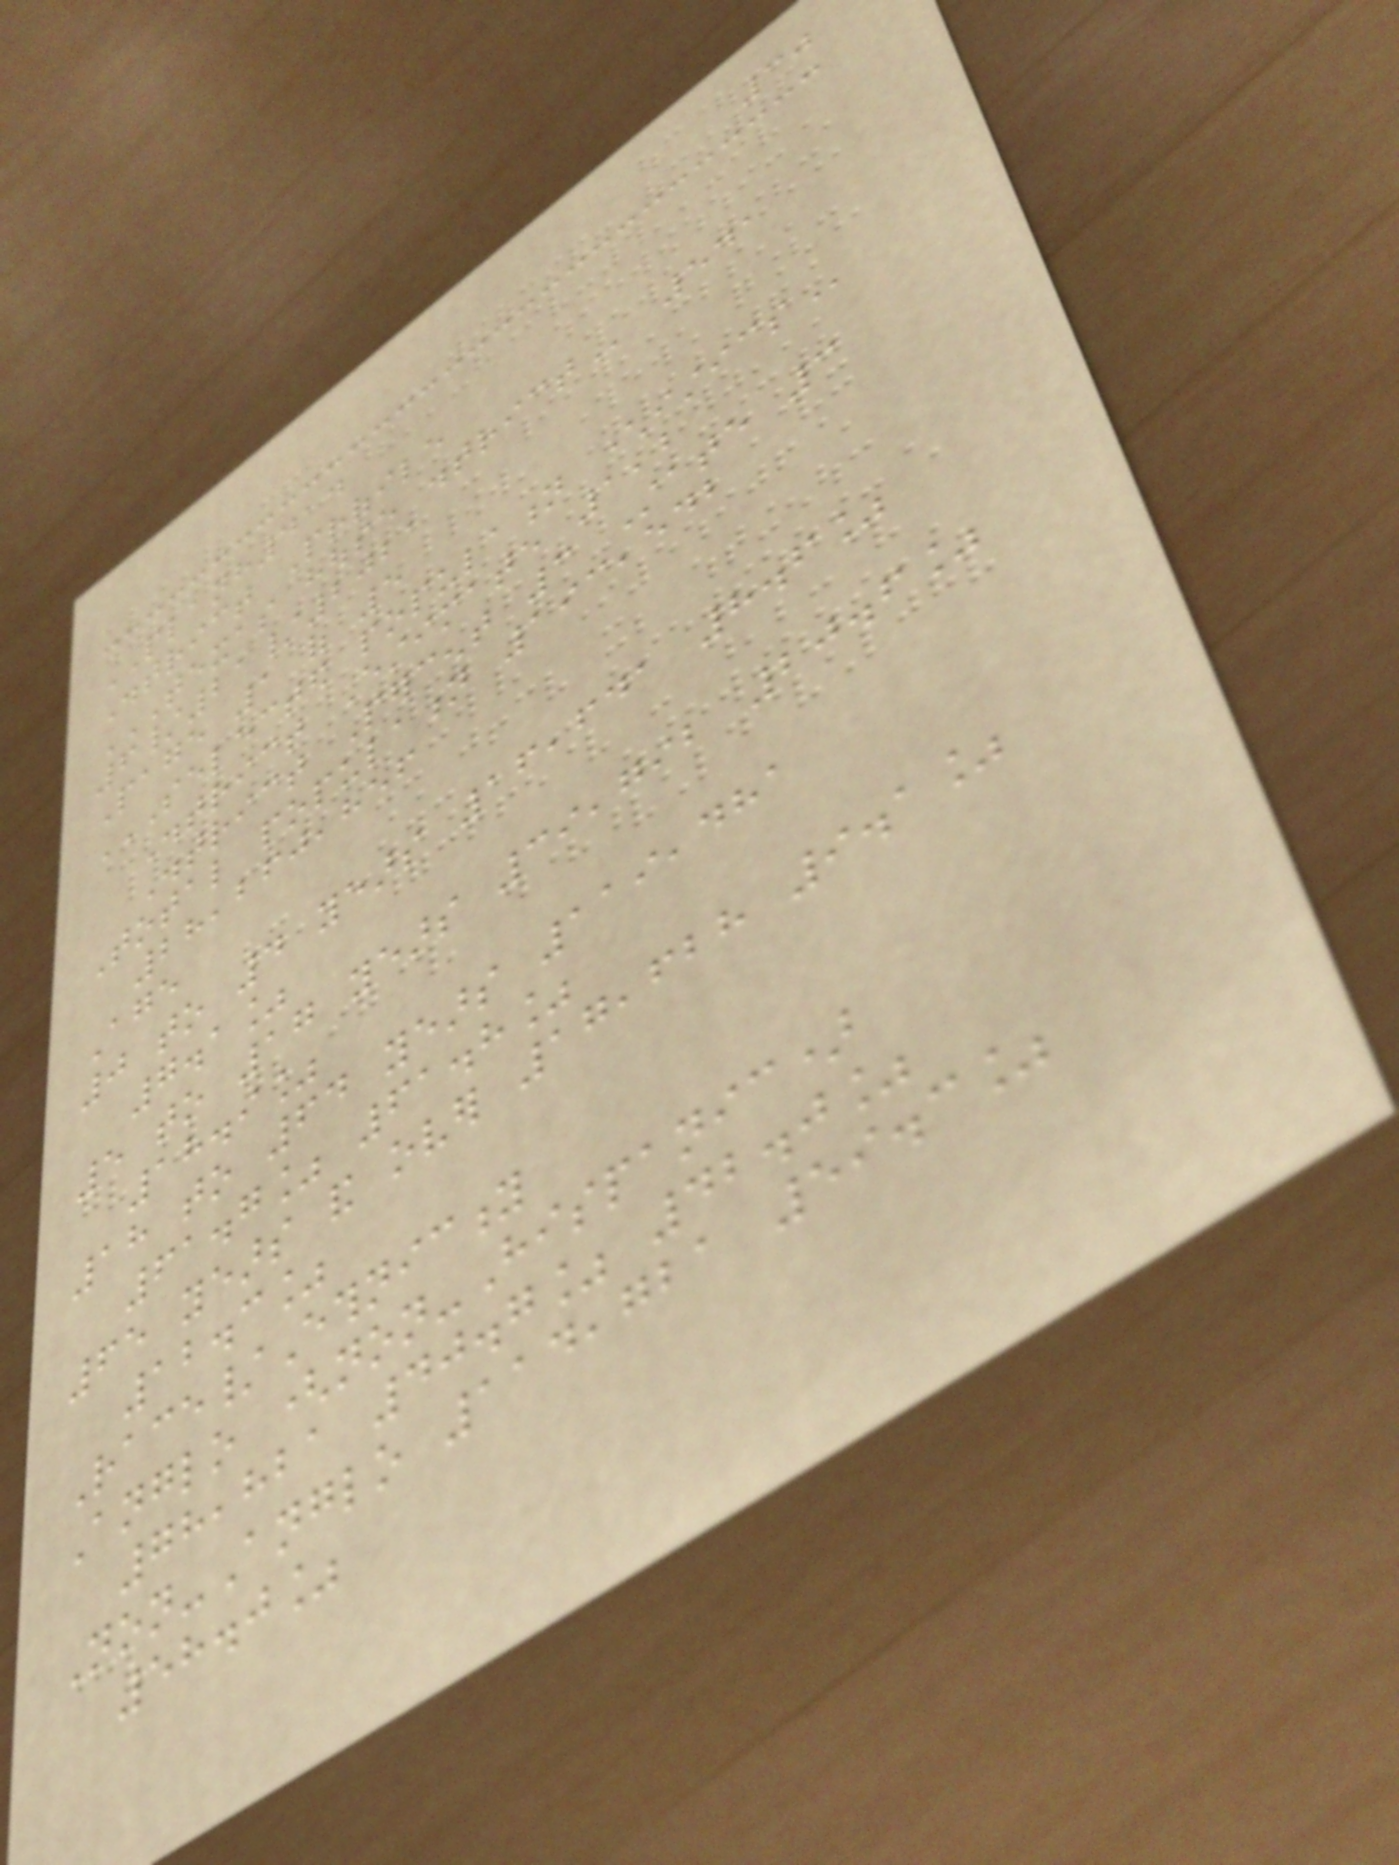30
PLANH414
District Profile
TEXAS HOUSE DISTRICT 541
6/21/2021
Page 1 of 5
SELECTED POPULATION CHARACTERISTICS
District Estimate 1,2
District Percent 3 State 3
Total population 193,542
28,260,856
Age
0 to 4 years 16,641 8.6%
7.1%
5 to 17 years 39,792 20.6%
18.9%
18 to 64 years 119,481
61.7% 61.8%
65 years and over 17,628 9.1%
12.3%
Race/Ethnicity
Anglo (non-Hispanic)
78,821 40.7% 42.0%
Non-Anglo 114,721 59.3%
58.0%
